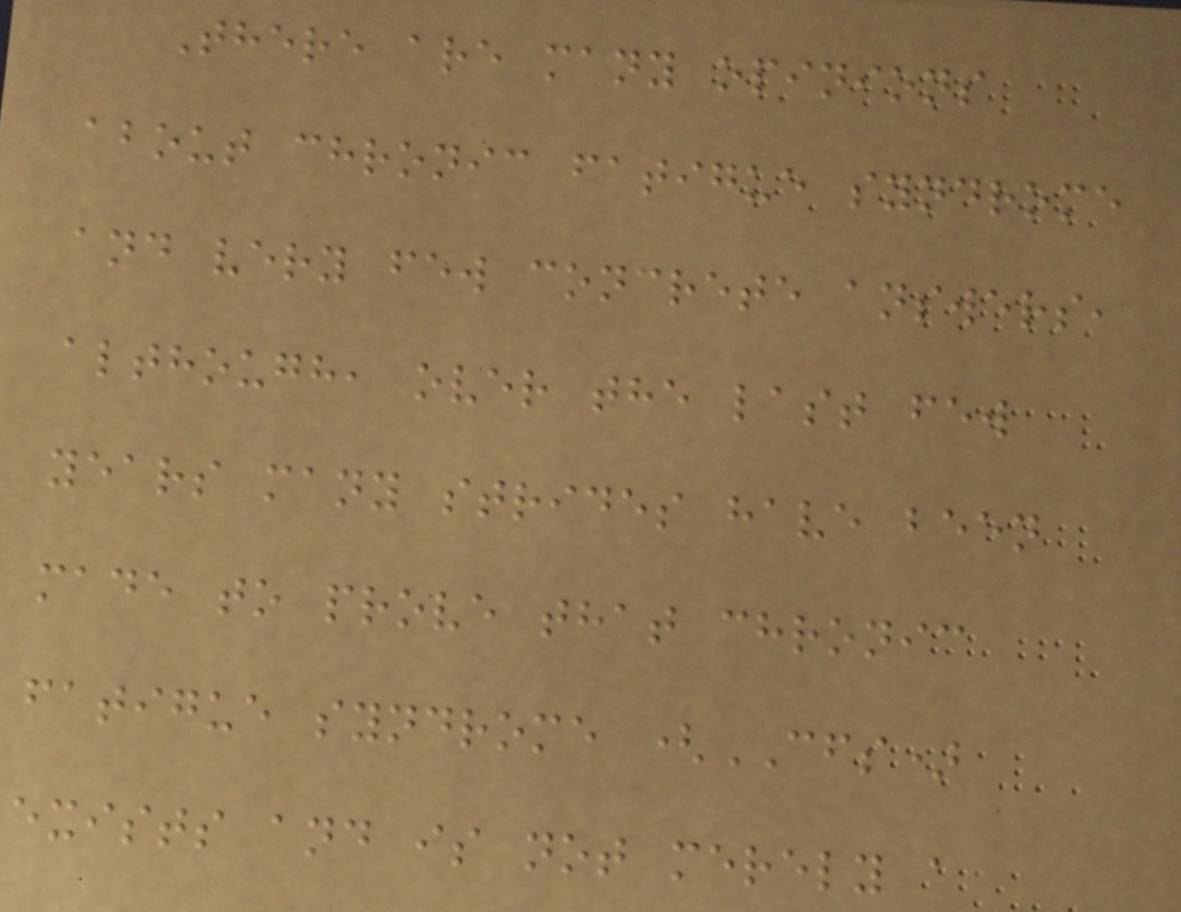There are many opinions
about chronic fatigue syndrome
and very few concrete answers,
although, over the last few
years many strides have been
made to prove that chronic
fatigue syndrome (CFS)
exists and is not merely a
